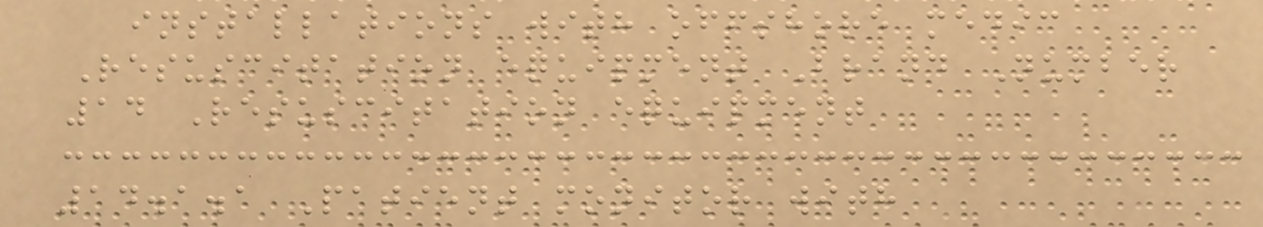installations with offshore medic
Resuscitation equipment Brand Number
14 Resuscitation equipment
14.1.1 Patient monitor with
